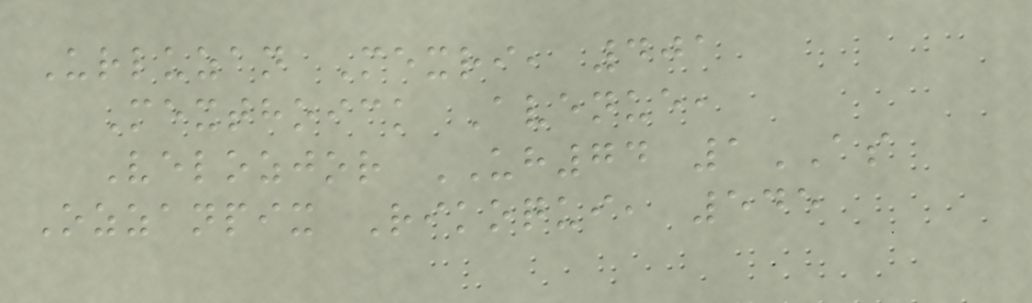Urluzan Mexri, 401
Mexthoick Avenue,
Velozjor UH74 1AS
Ozzanpix Rikoqui, 545
